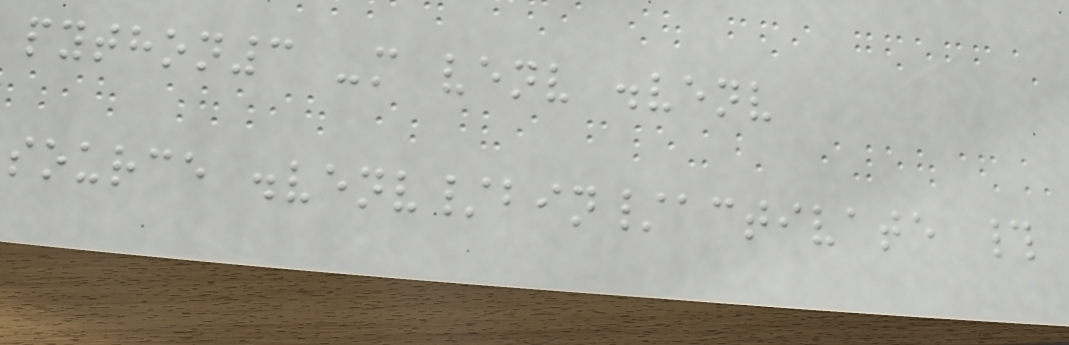python3 -m venv .venv
source .venv/bin/activate #
